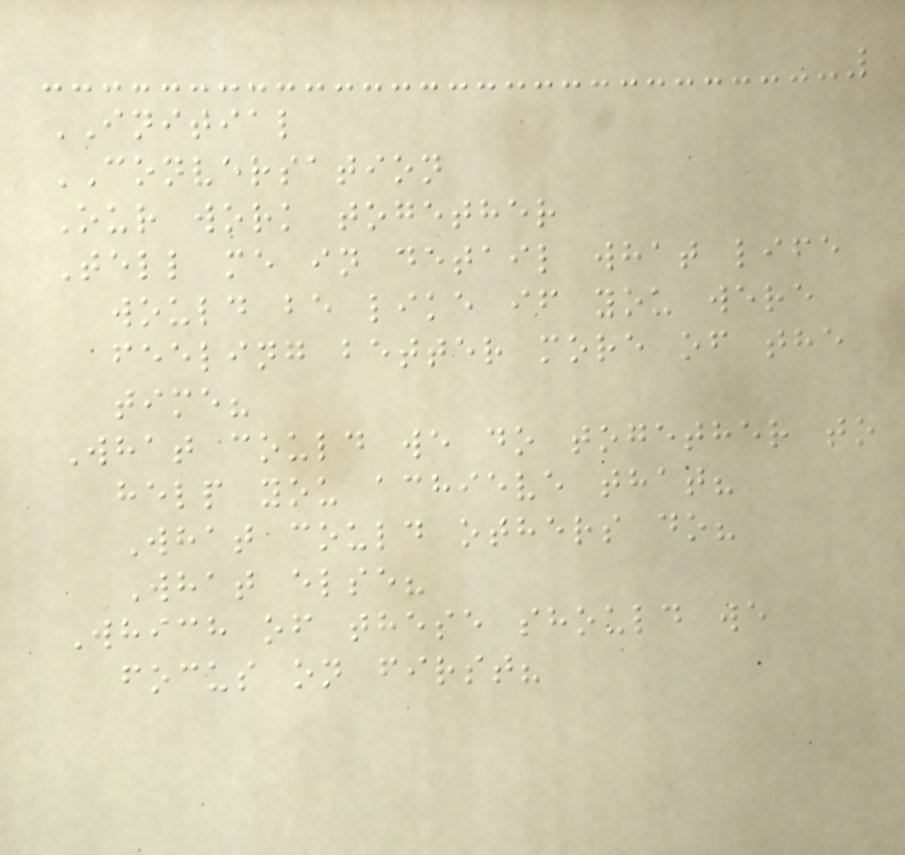INITIAL
CONVERSATION
Our work together
Tell me in detail what life
would be like if you were
feeling better more of the
time?
What could we do together to
help you achieve that?
What could others do?
What else?
Which of these should we
focus on first?
